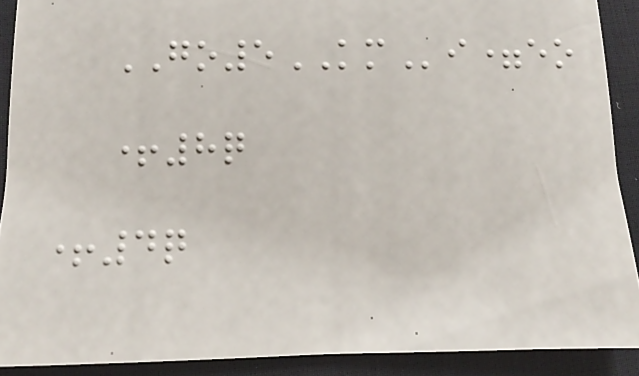GO5KMi=eo
+8q
+4q
